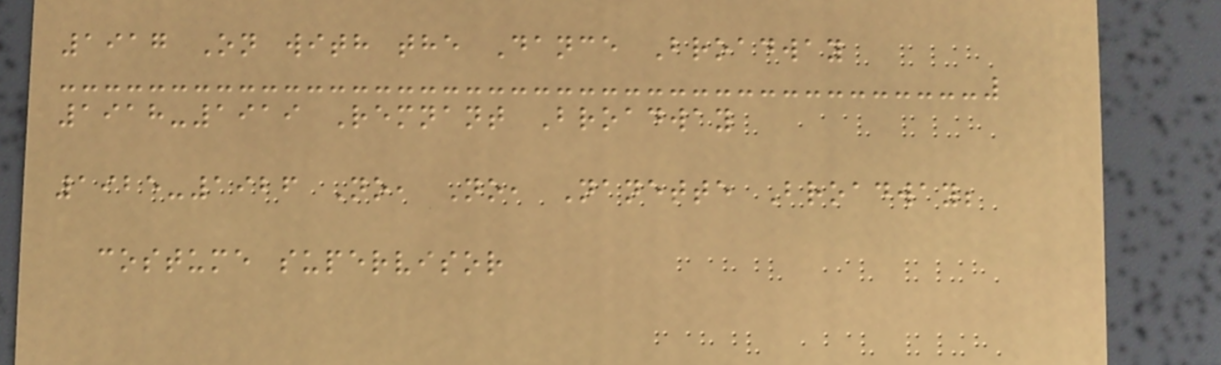1917 On with the Dance Broadway
1918-1919 Remnant Broadway
1925-1926 No, No, Nanette Broadway;
costume supervisor
